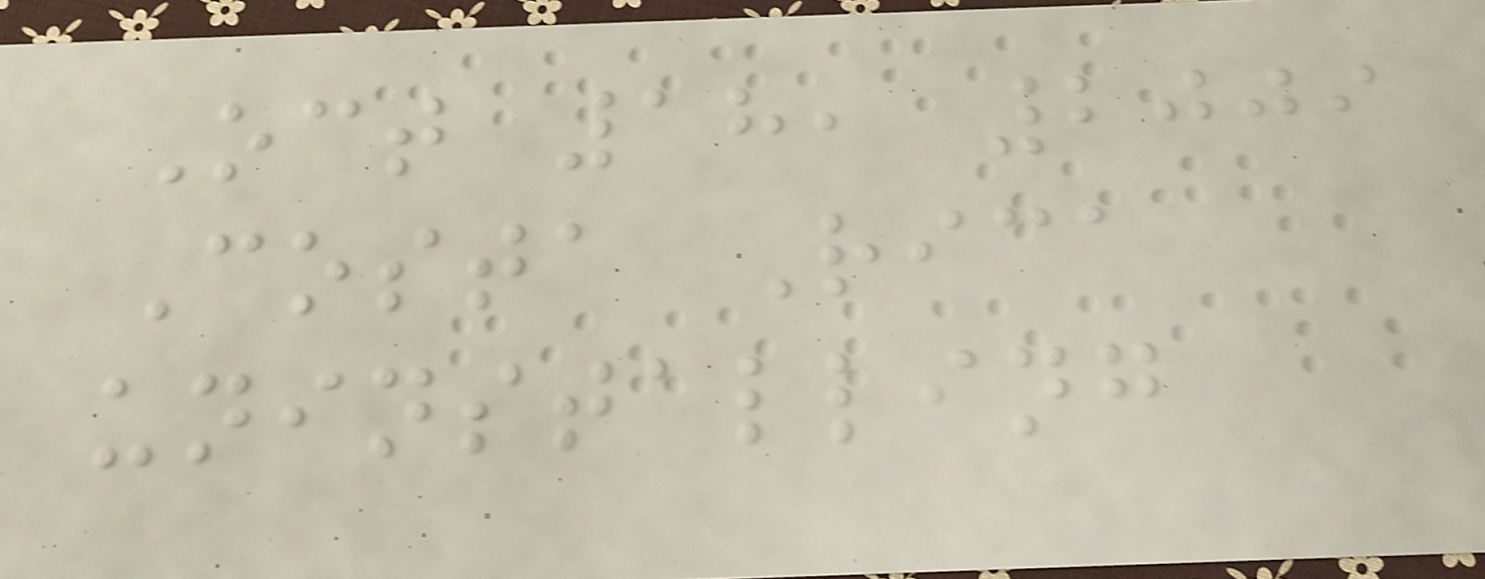Oct 18, 2009
Costa Rica
uninstalling
